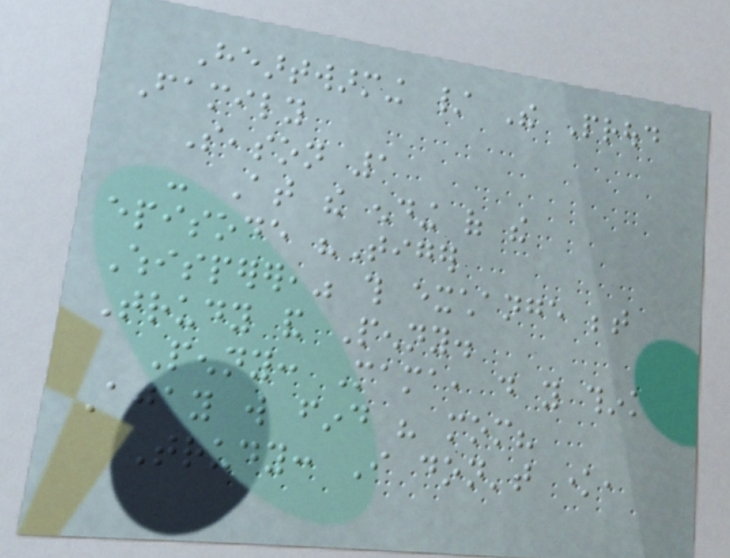Heartwarming / The Proud
Family
Season 1
- At the ending of the
episode "Tiger
Whisperer," this exchange between
Trudy and Penny.
Penny: Mama, do you think
Ajay will find his mom?
Trudy: I don't know,
